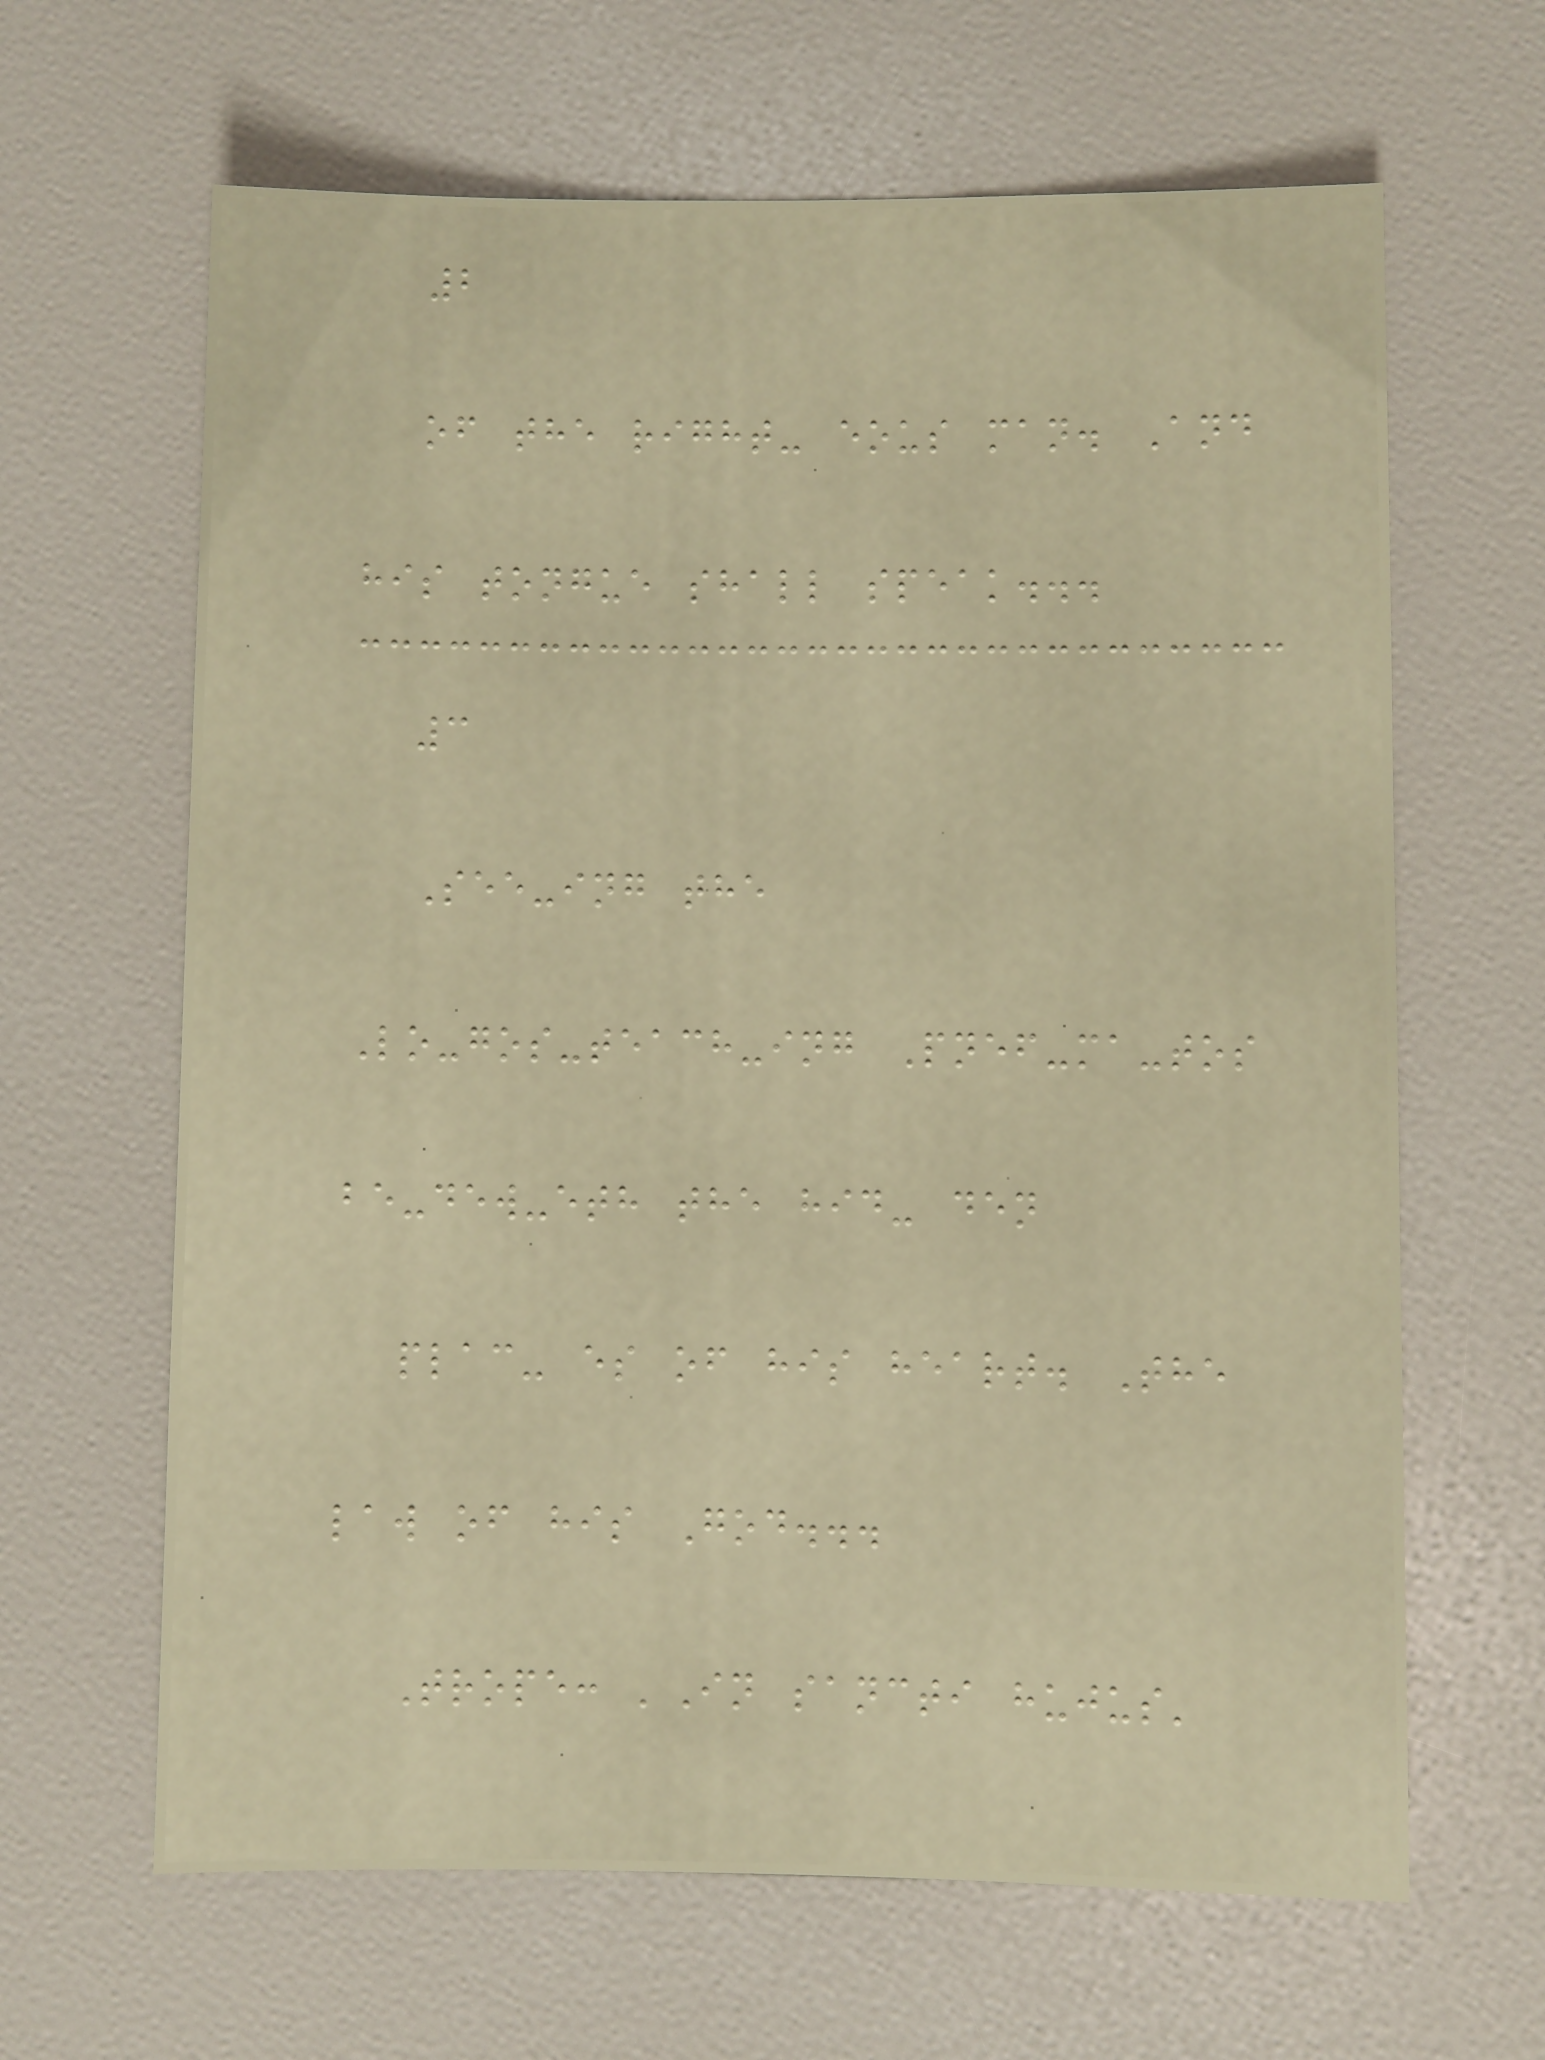2
of the right- eous man. And
his tongue shall speak...
3
See-ing the
Lo-gos-teach-ing Pnef-ma-tos
be-dew-eth the hid- den
plac- es of his heart. The
law of his God...
Trope: 'In sancti hujus'
